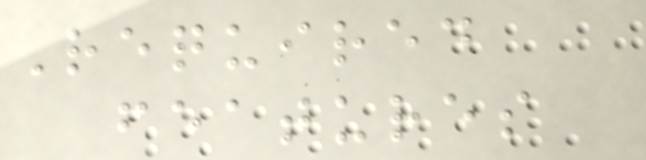Required
features
